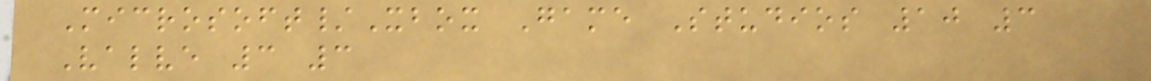Microsoft/Xbox Game Studios 10 3
Valve 3 3
